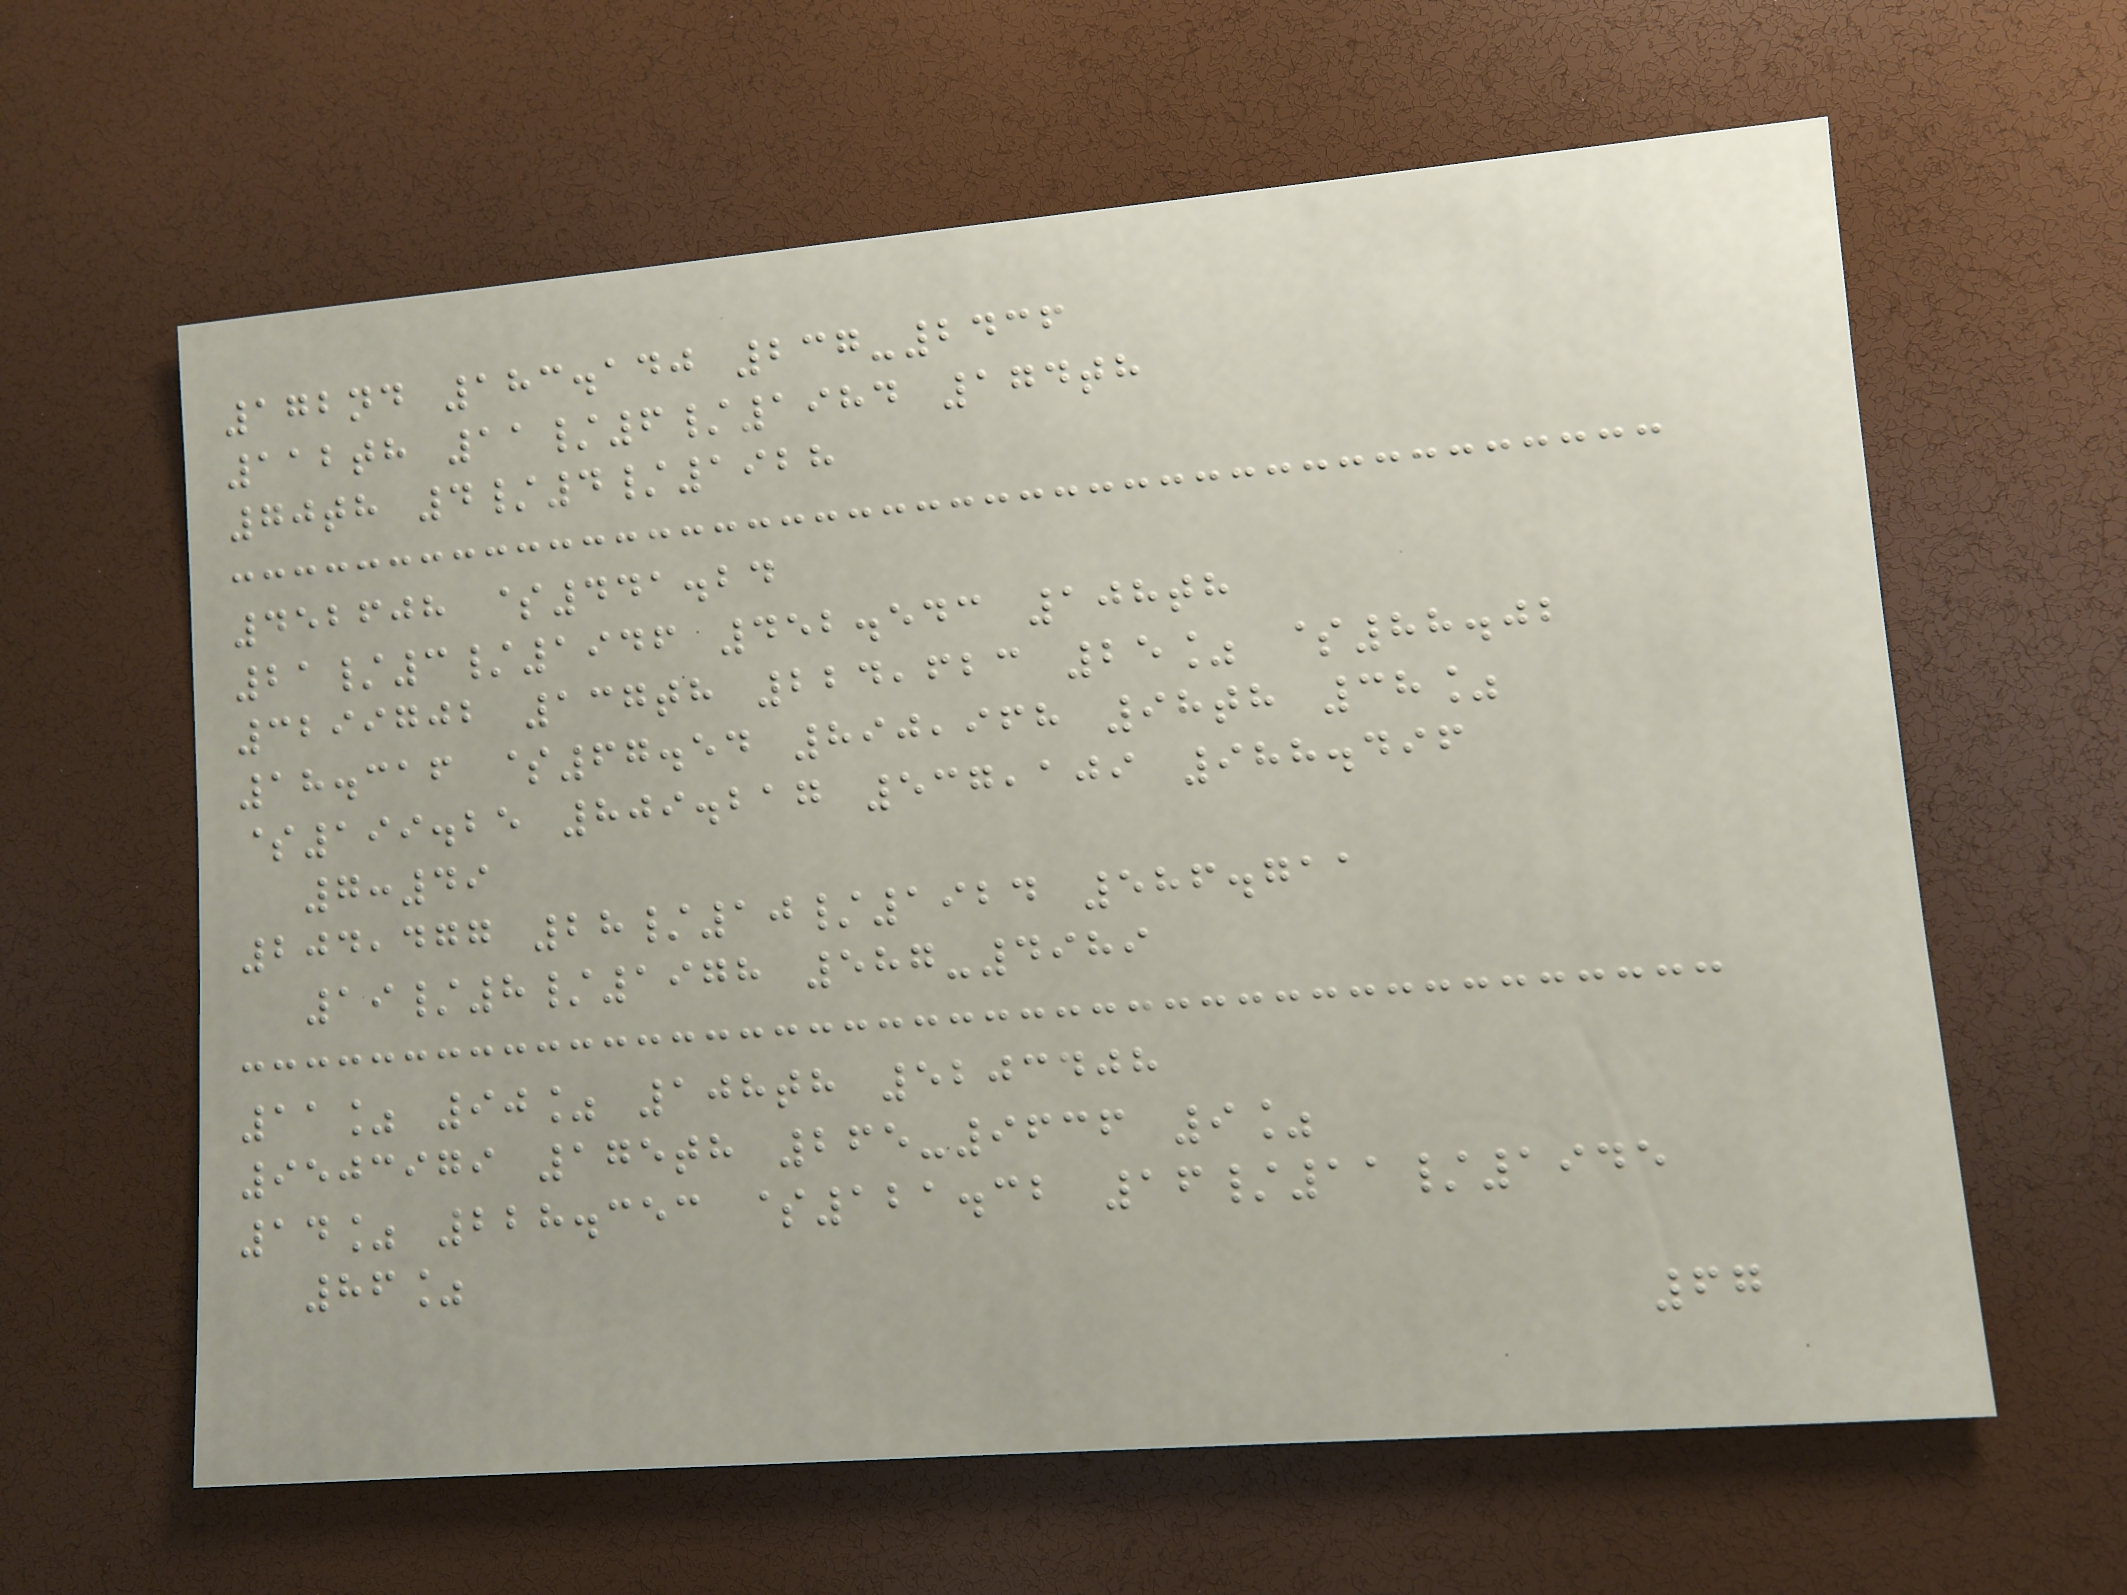172nd 183.140 237-2436
112th 11/6/1984 174th
70th 4/4/1928
452608 $441.24
21/3/1946 452.543 108th
3299702 137th 224,623 25% $88.02
18.316 $67.54 890,968 98th 38%
$199.25 809.217 537,109 988.496
7:49
204,477 28/10/1924 586.711
19/8/1978 587-4989
11% 90% 108th 5203408
9503979 175th 265-9636 9%
14% 228.353 $121.32 16/11/1945
86%
67
